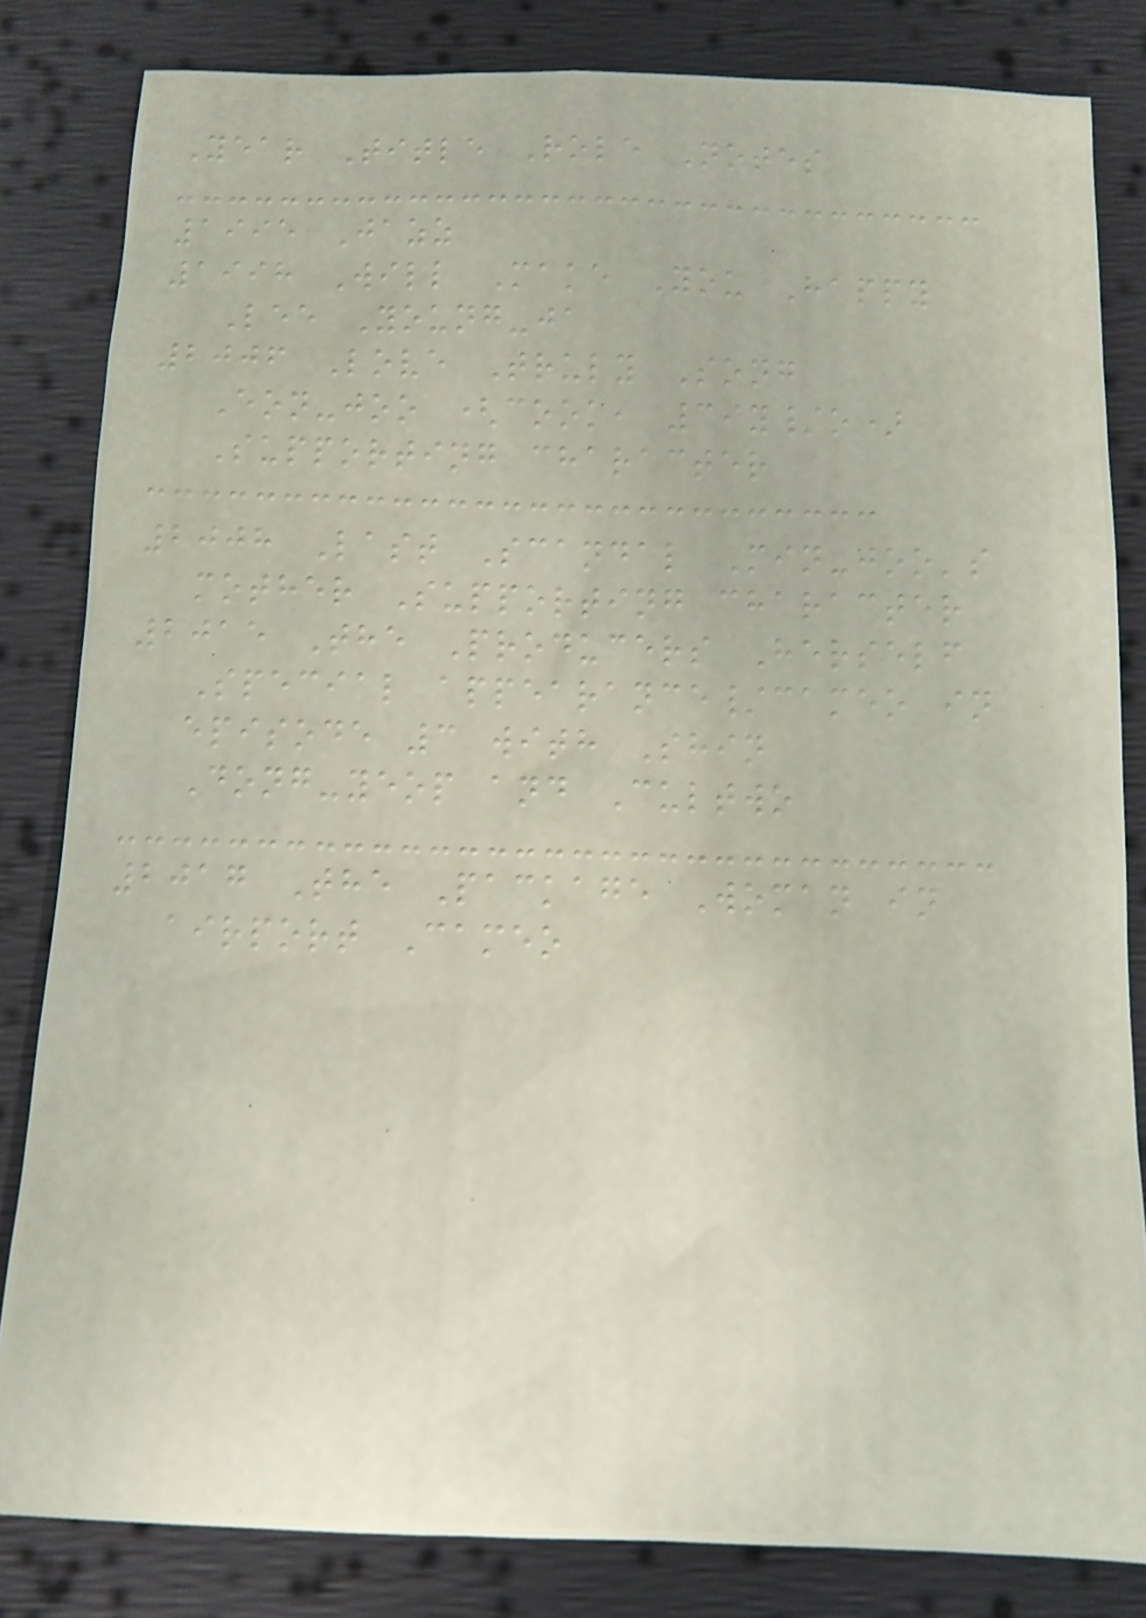Year Title Role Notes
1995 Jazz
1998 Will Make You Happy
Lee Young-ja
2006 Love Truly Song
Eon-joo (cook, 39y/o)
Supporting character
2008 Last Scandal Min-joo's
mother Supporting character
2015 The Producers Herself
Special appearance/cameo in
episode 3 with Shin
Dong-yeop and Cultwo
2017 The Package Woman in
airport Cameo
